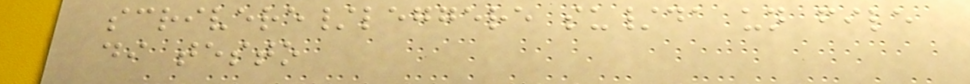scrivere/leggere su/da un file
di testo
